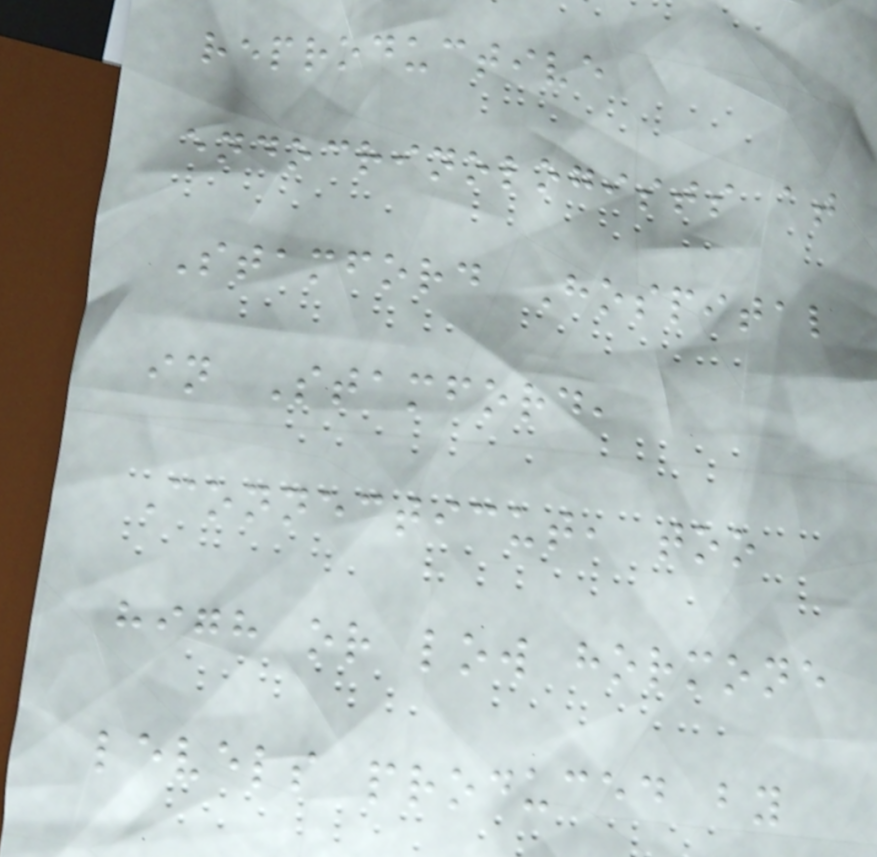reproductive
endocrinologists at
Stamford Hospital
in Stamford,
Connecticut, too
high or low hormone
levels produced by
